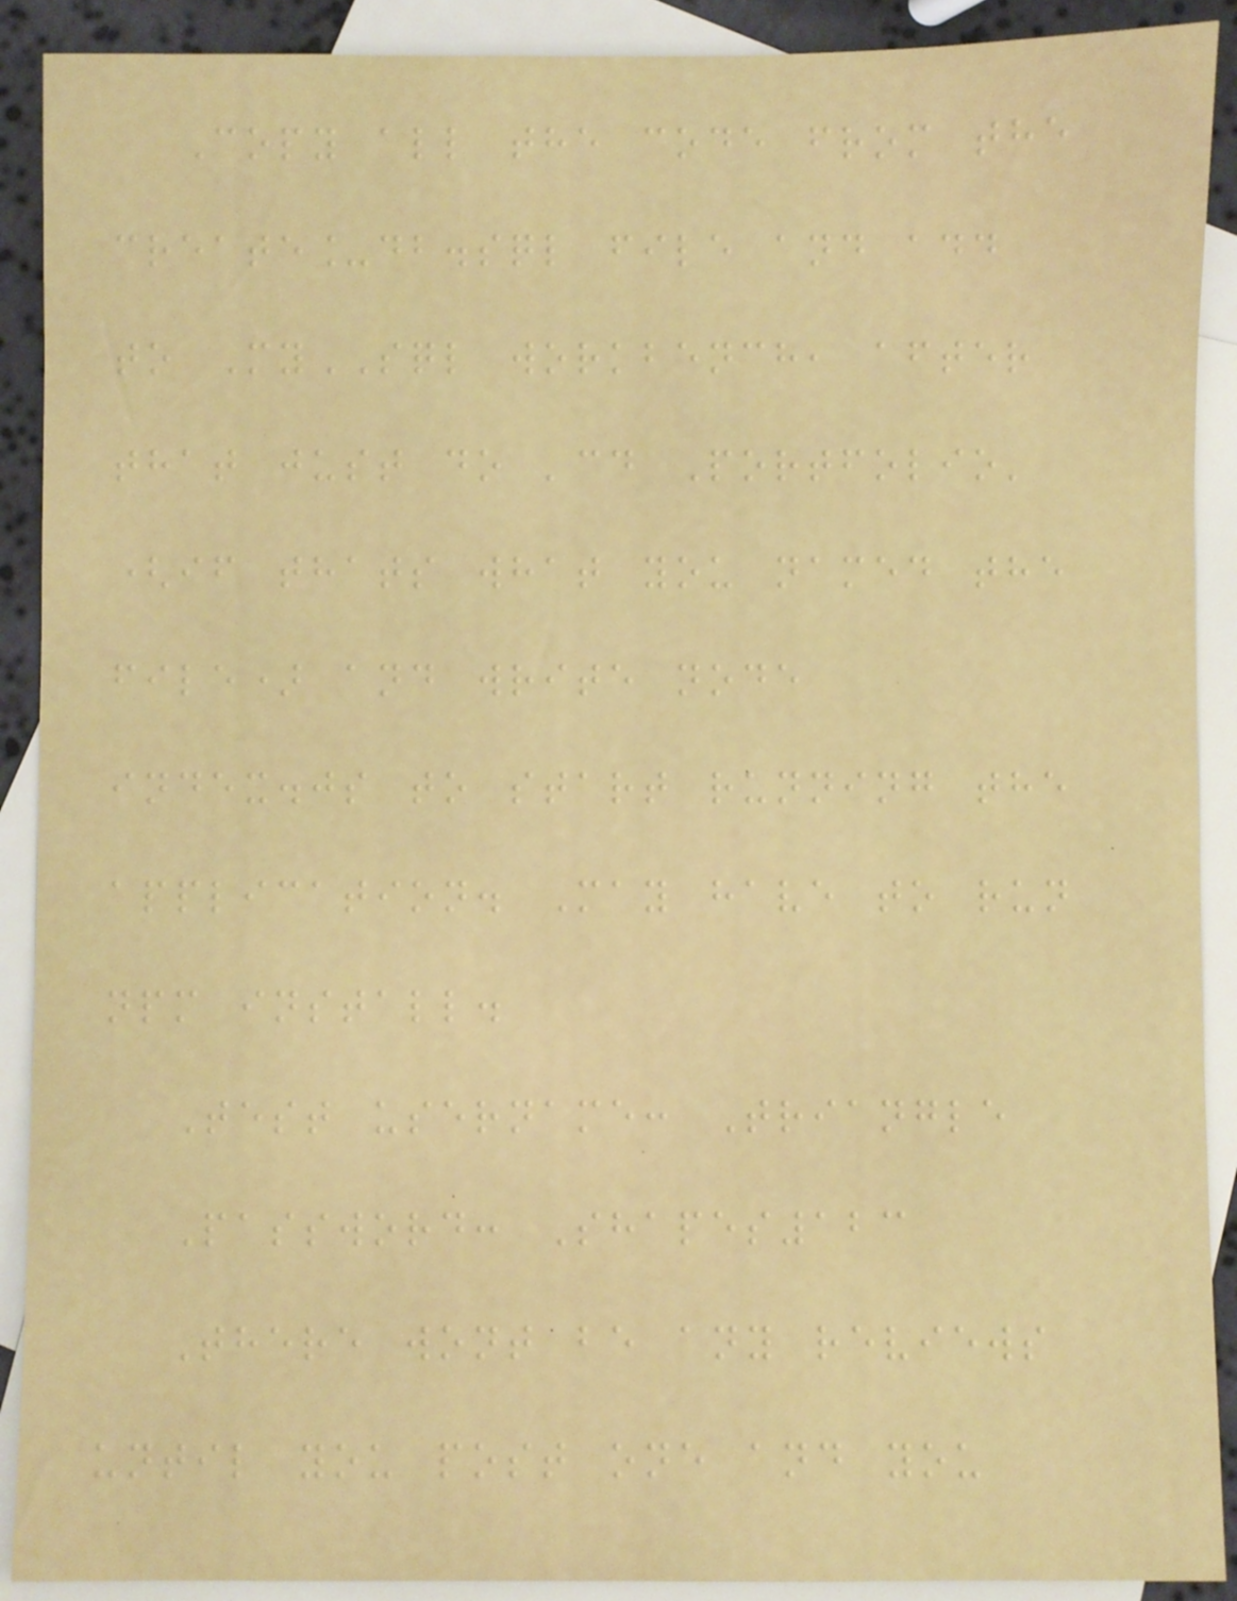Copy all the code from the
create_db.sql file and add
to MySQL workbench, after
that just do 'cd Portfolio'
(if thats what you named the
file) and write node
index.js to start running the
application. May have to run
npm install.
Test username: Triangle
Password: Shapes123
There wont be any reviews
until you post one and you
